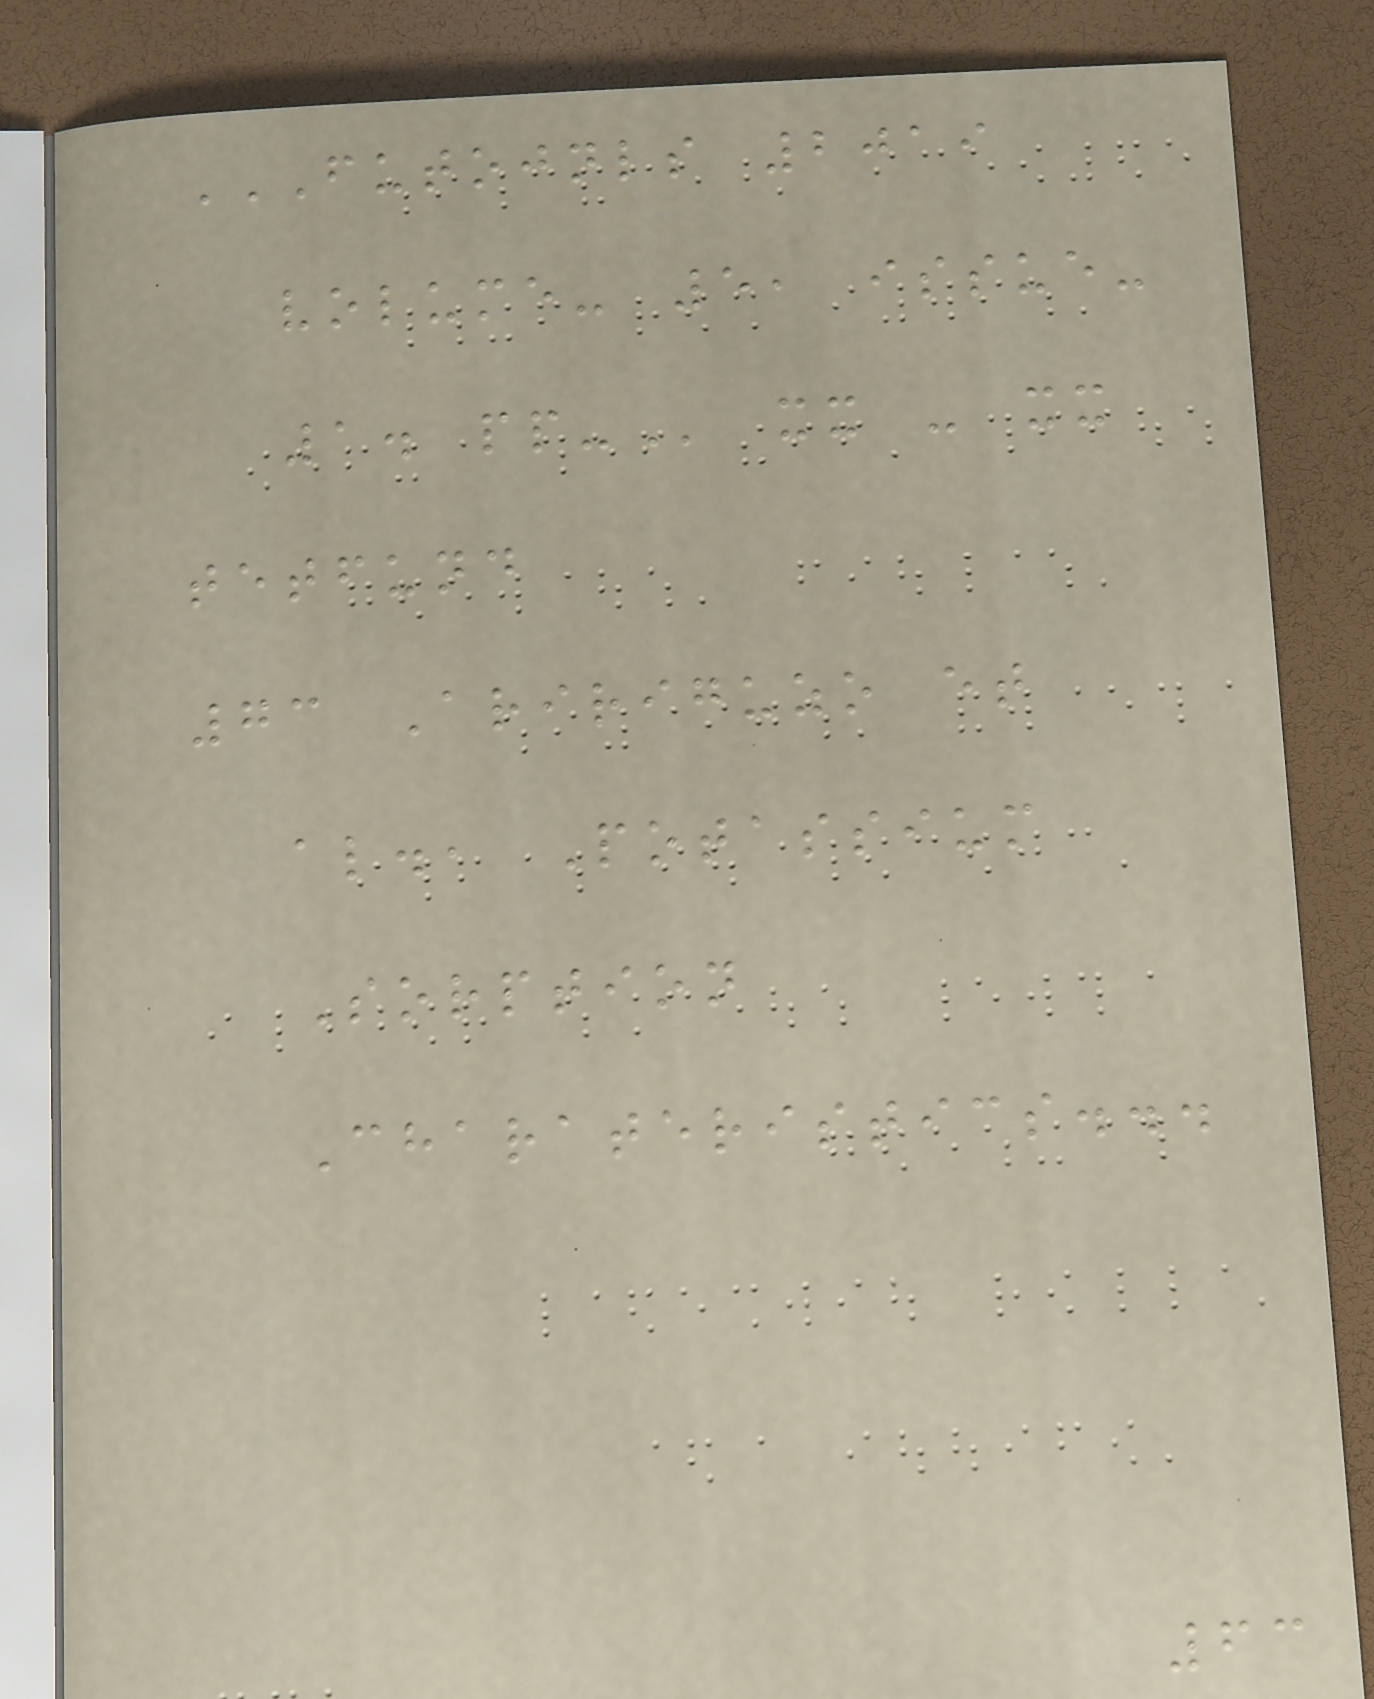FUTOJNLS 2019
VOLUME- 5, ISSUE-
1. PP- xx - xx
tetfund
73 Aririguzo et
al., Potassium
Sorption
Charateristics...
63
